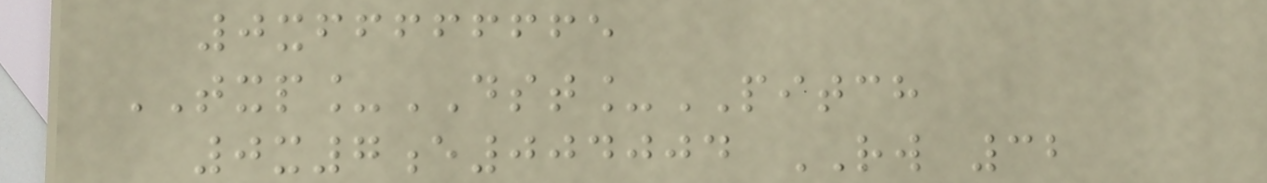0xfffffffe
TXP_DST_PITCH
0x7e004004 RW 32
